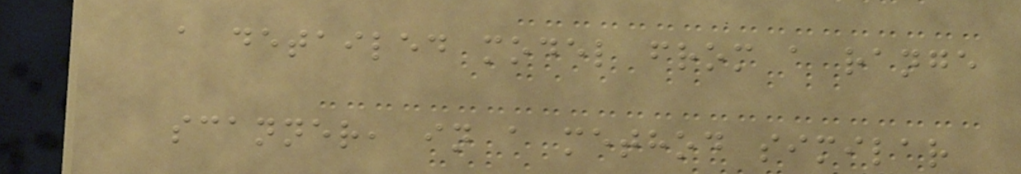a detailed model from a range
scanner, in a method similar
